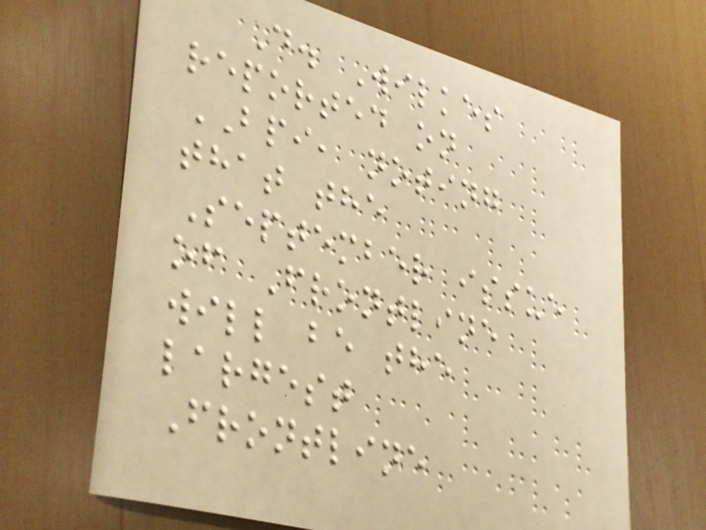D. Wilkes
reported on
BPI, noting
that the
September issue
of Frontline
will be the
largest
Frontline
